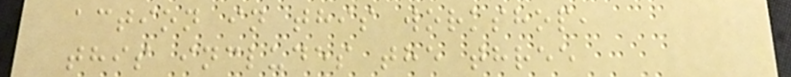action in this workshop,
this includes the three
